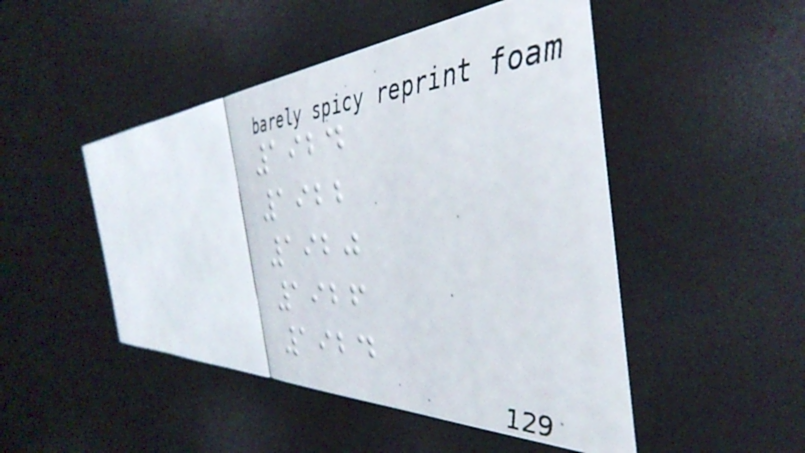1924
1922
1920
1926
1924
